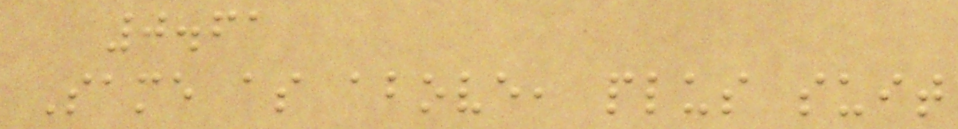0.61
Same as above, plus suit
